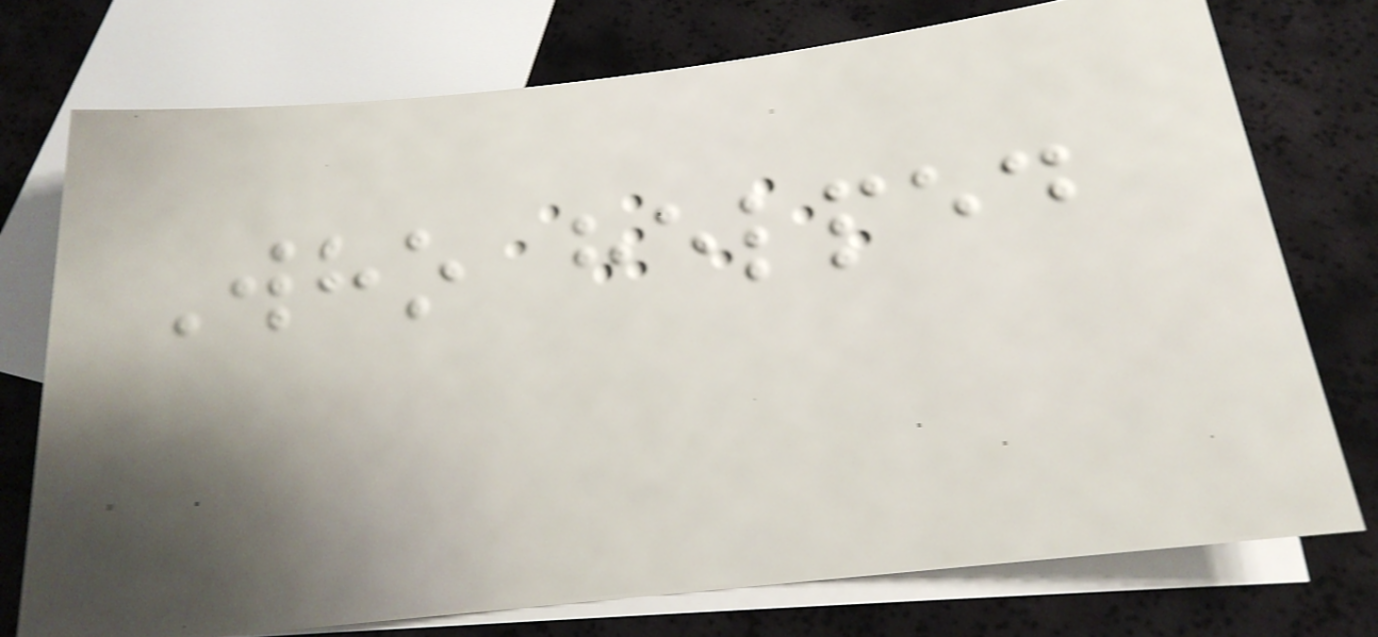Who helped
